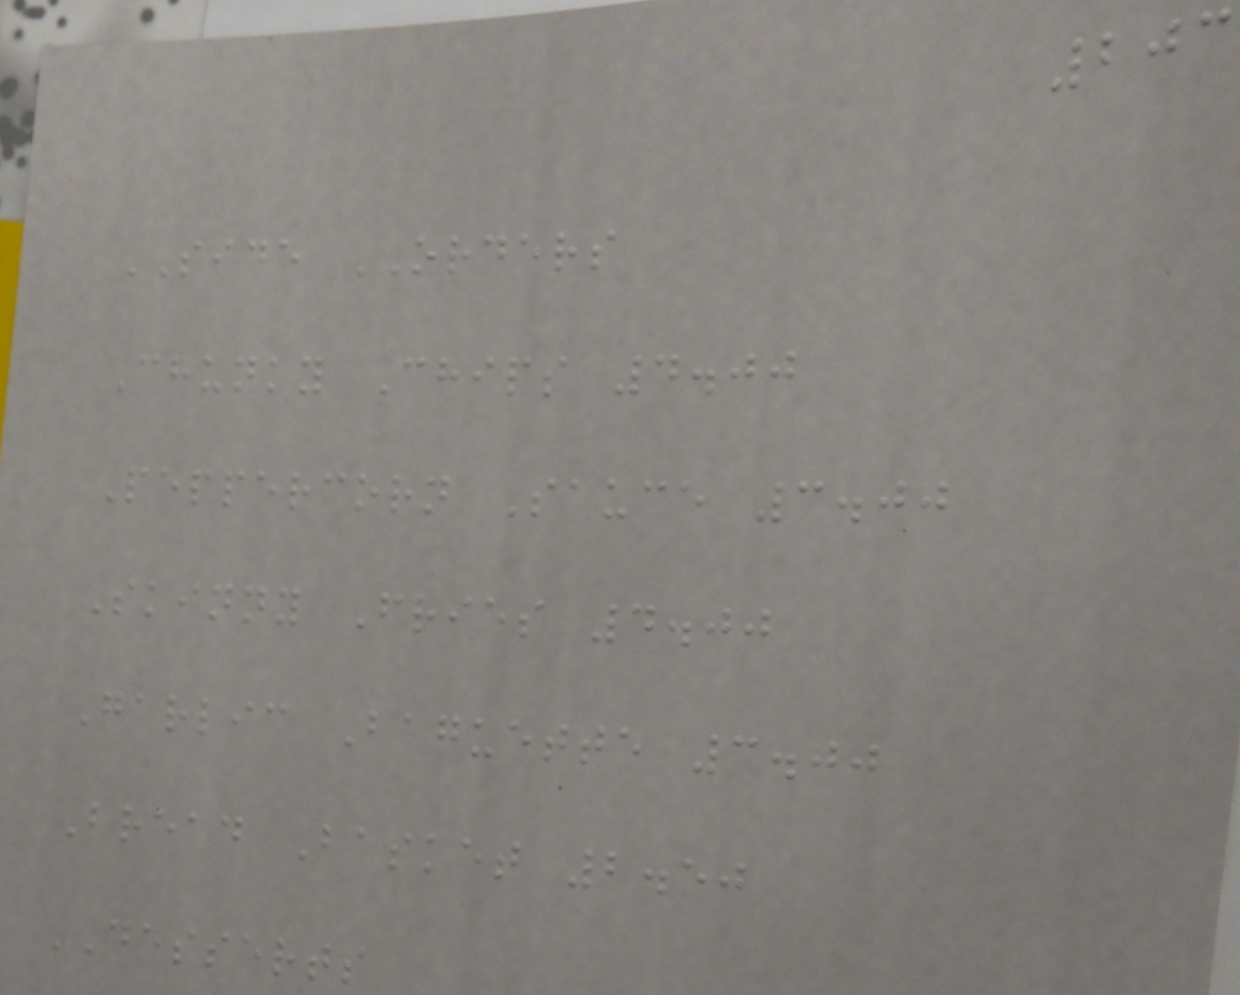203
SIDE ORDERS
Chunky Chips 4.00
Peppercorn Sauce 3.00
Skinny Fries 4.00
Garlic Baguette 3.00
Bread Basket 2.50
DESSERTS
